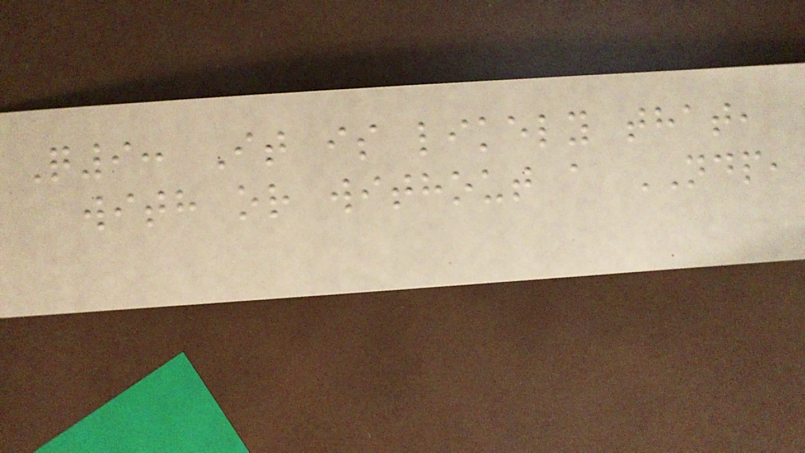Q9: It is likely that,
with or without a NDP,
